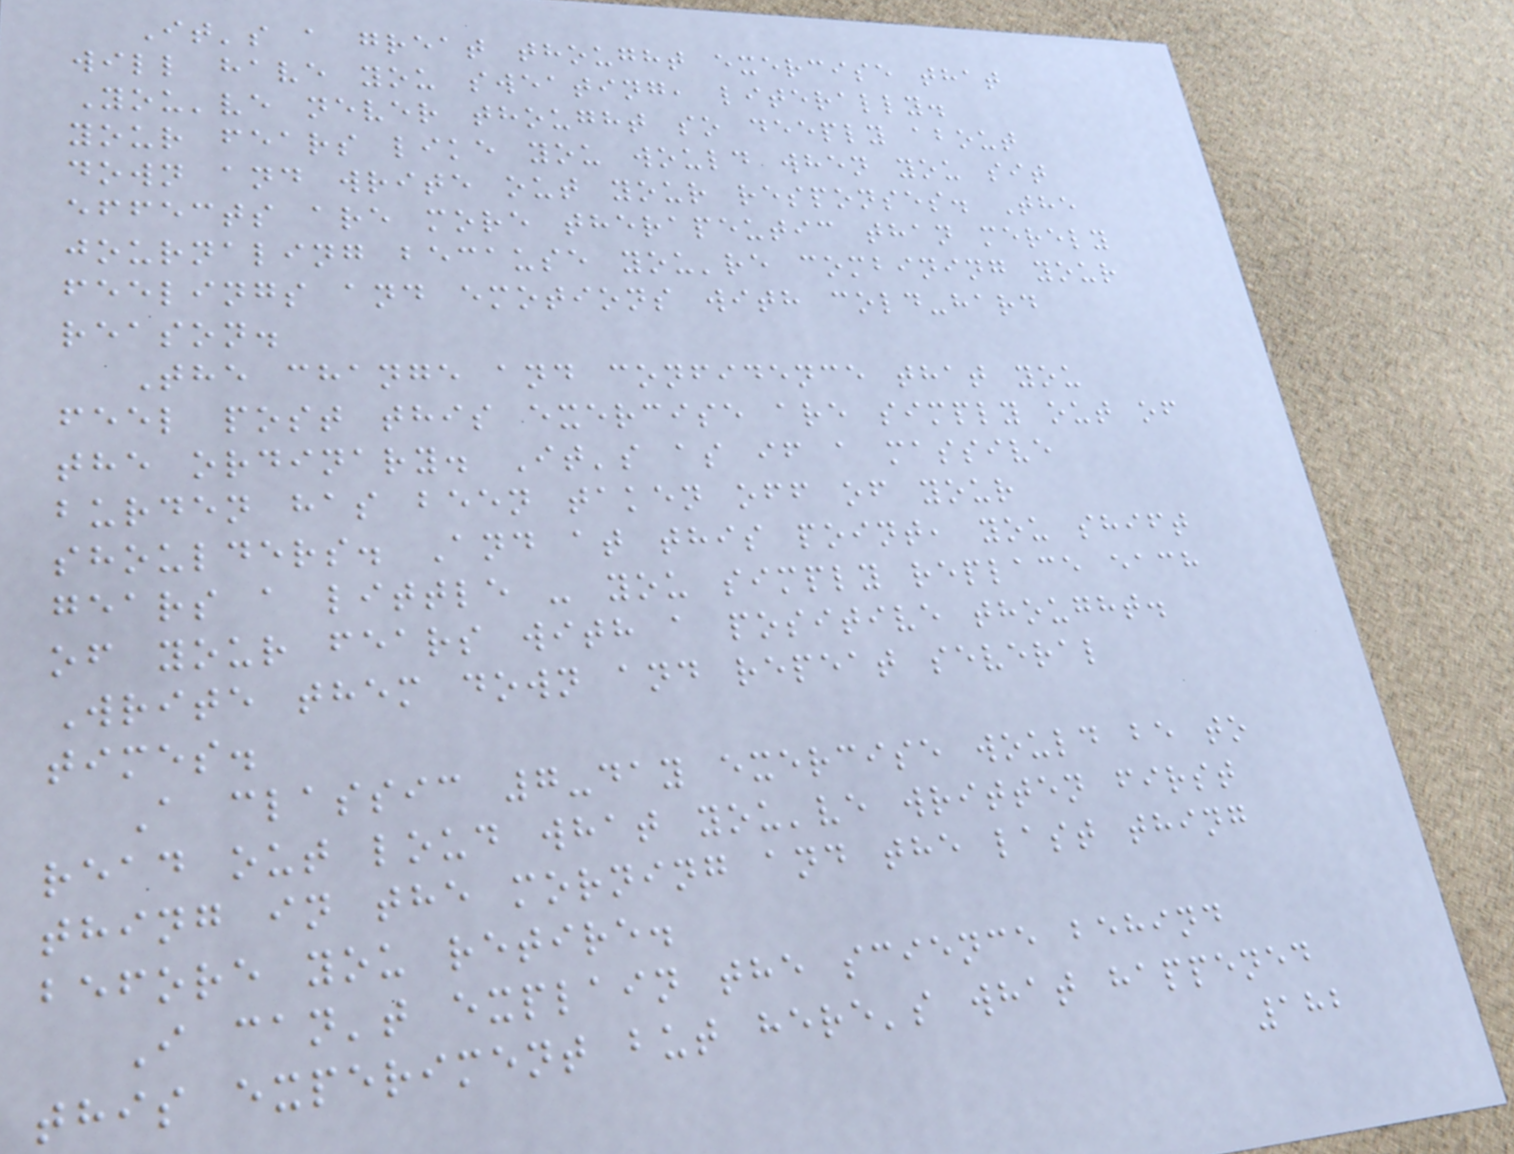It's a great thought exercise that
will have you sweating, literally.
You've never thought so deeply about
your fears like you would when you sit
down and write out your responses. The
effects are more therapeutic than merely
journaling because you're combining your
feelings and emotions with cold-hard
reason.
The change and confidence that you
feel post this exercise are simply out of
the ordinary. It's as if a massive
burden has been taken off of your
shoulders. And at this point, you shift
gears a little - you simply replace each
of your fears with a positive thought.
Write them down and repeat several
times.
A classic 7-day exercise would be to
read out loud what you've written first
thing in the morning and the last thing
before you retire.
I can't explain the science behind
this experiment but here's what happened
182
